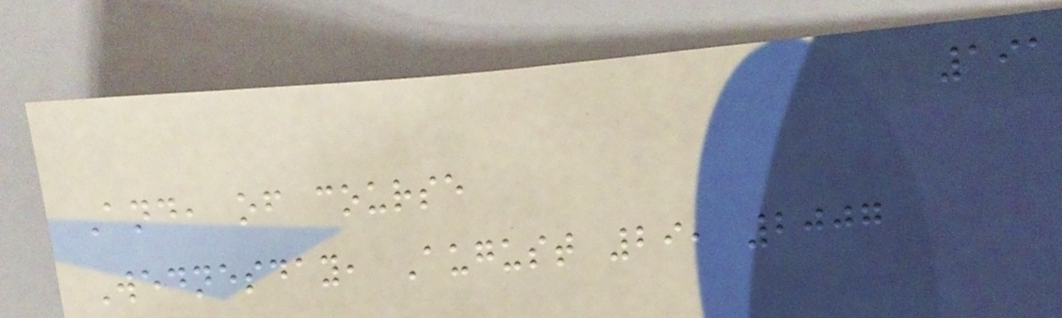191
And, of course
Wednesday, August 29, 2007
